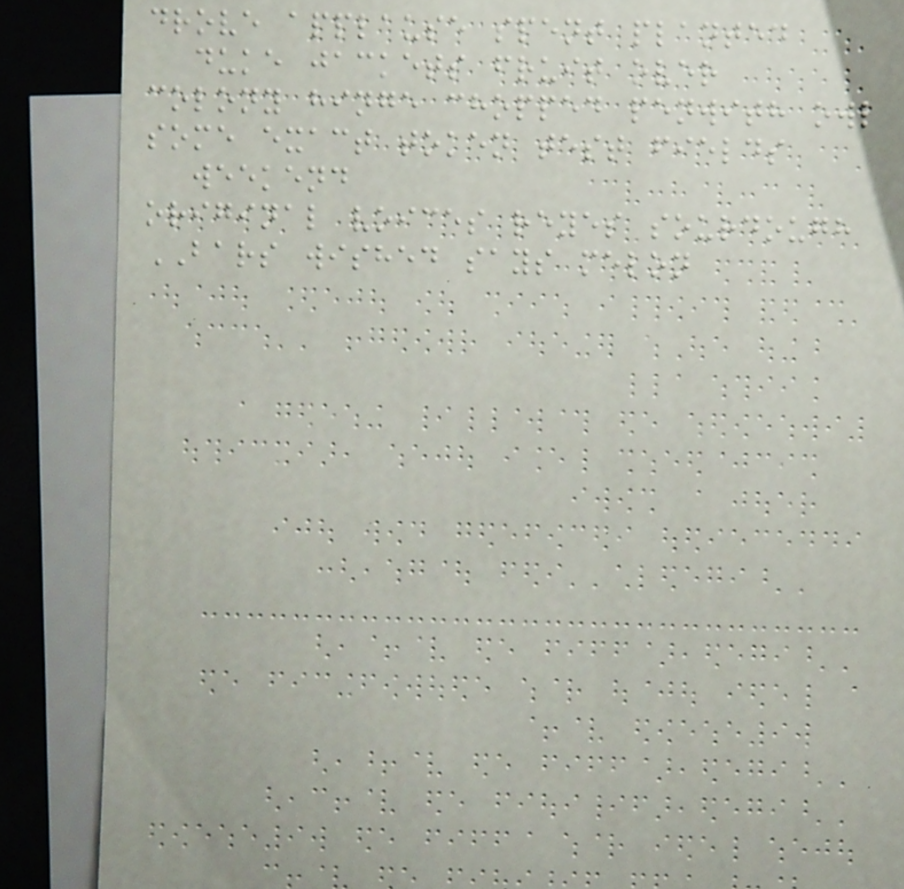drove applause spent planted
duke jackets fruit over
colony hinge chopped penwith owl
some exact token test fields
weekend
original voices reyes sourdough
BARS wished says melon
